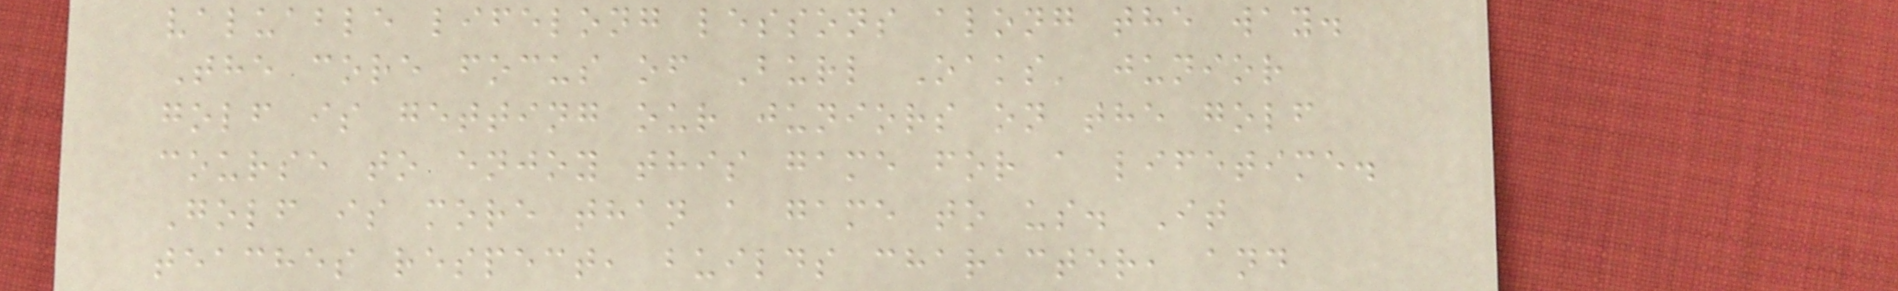valuable lifelong lessons along the way.
The core focus of Burl Oaks' junior
golf is getting our juniors on the golf
course to enjoy this game for a lifetime.
Golf is more than a game to us. It
teaches respect, builds character, and
